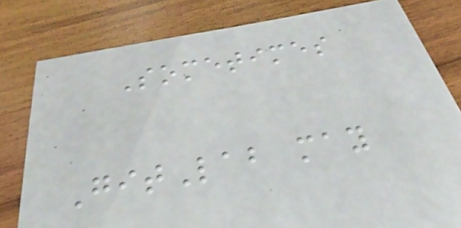Sometimes
GitLab may
